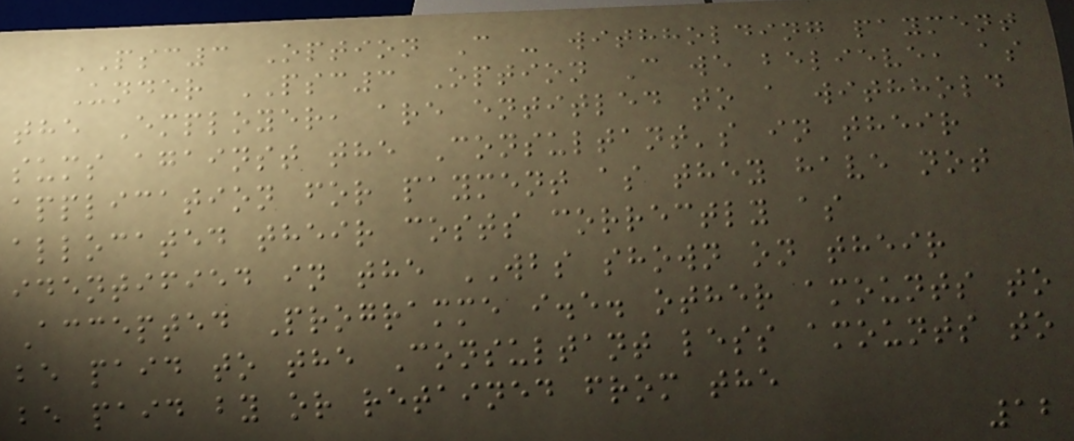PSC3 Option C - withholding payment
Under PSC3 Option C we believe, as
the Employer, are entitled to a withhold
sums against the Consultant's in their
application for payment as they have not
allocated their costs correctly as
identified in the WBS shown on their
Accepted Programme i.e. other amounts to
be paid to the Consultant less amounts to
be paid by or retained from the
12
